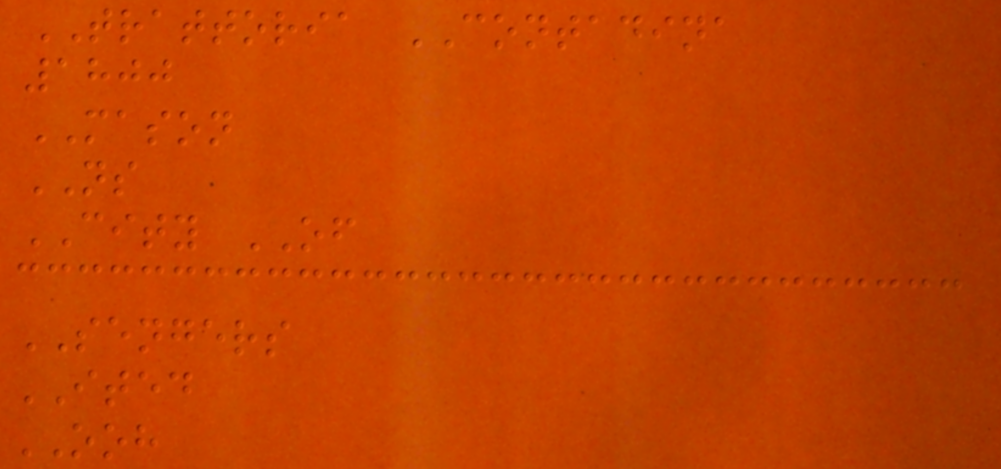TRATTORIA CONTADINA
1800
MASON
NS
CITY OF
SENGERS
ITED
OOH
